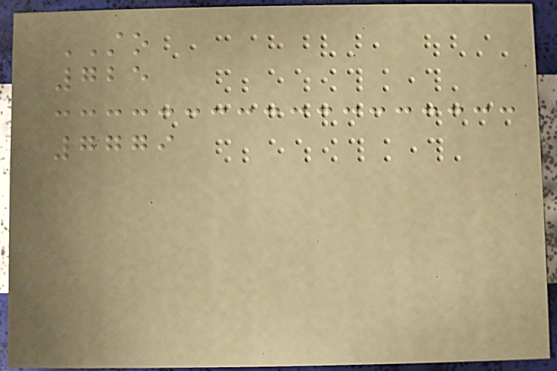STO
725
7779
